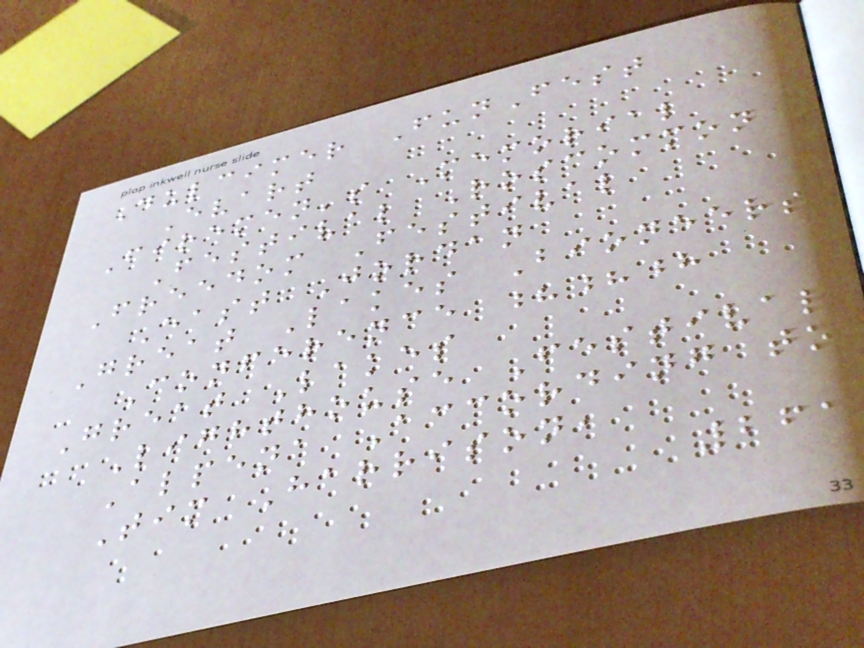Dulcimer FunFest
Evart
Firemen's Memorial
Festival Roscommon
Freedom Festival
East Jordan
Great Lakes Bioneers
Conference ???
Great Lakes
Lighthouse Festival
Alpena According to
Tim Harrison,
261
